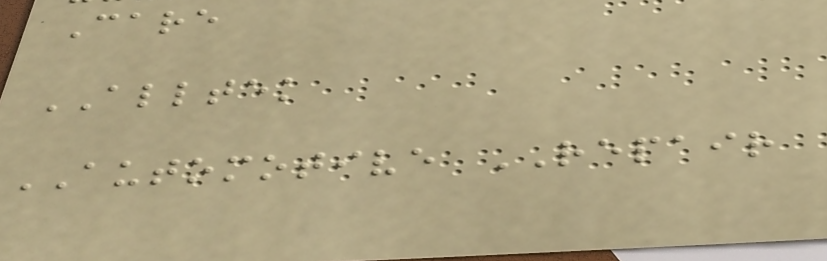Care
ALLTEK
AUTOMOTIVE REPAIR
